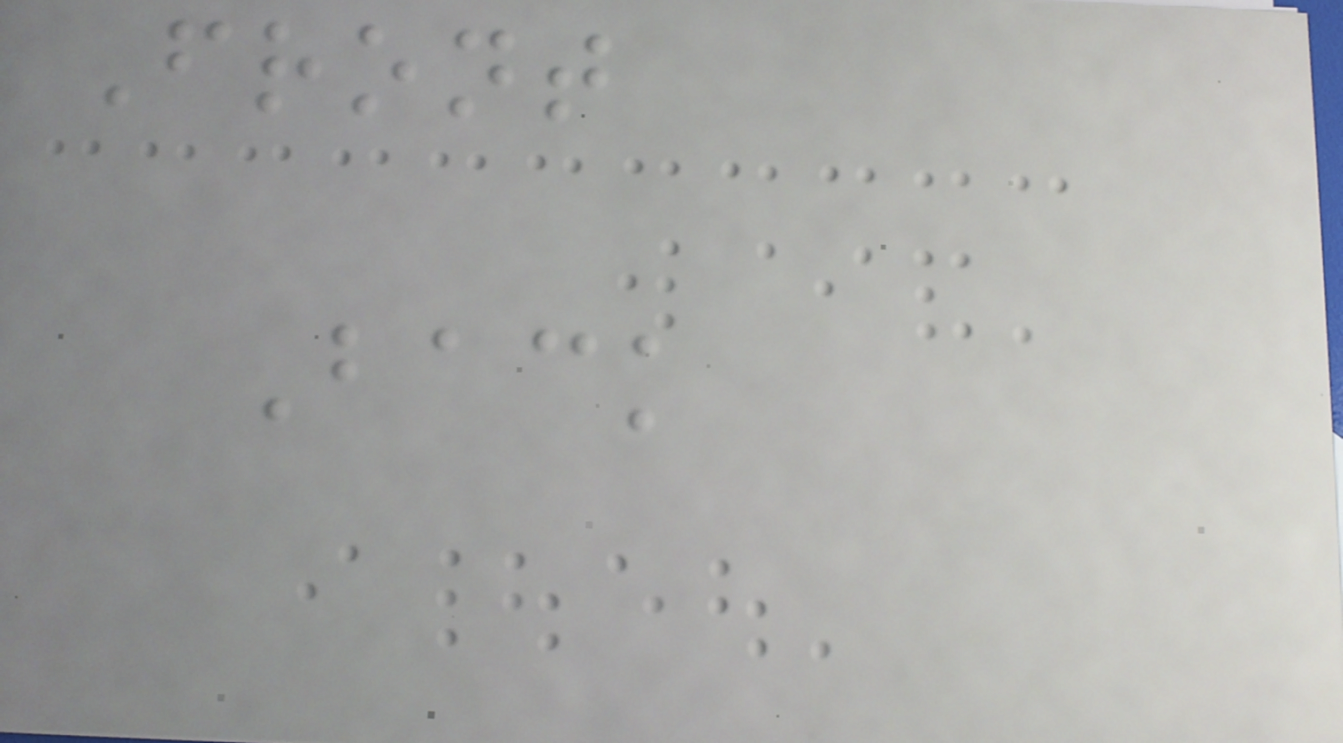Front
Back
